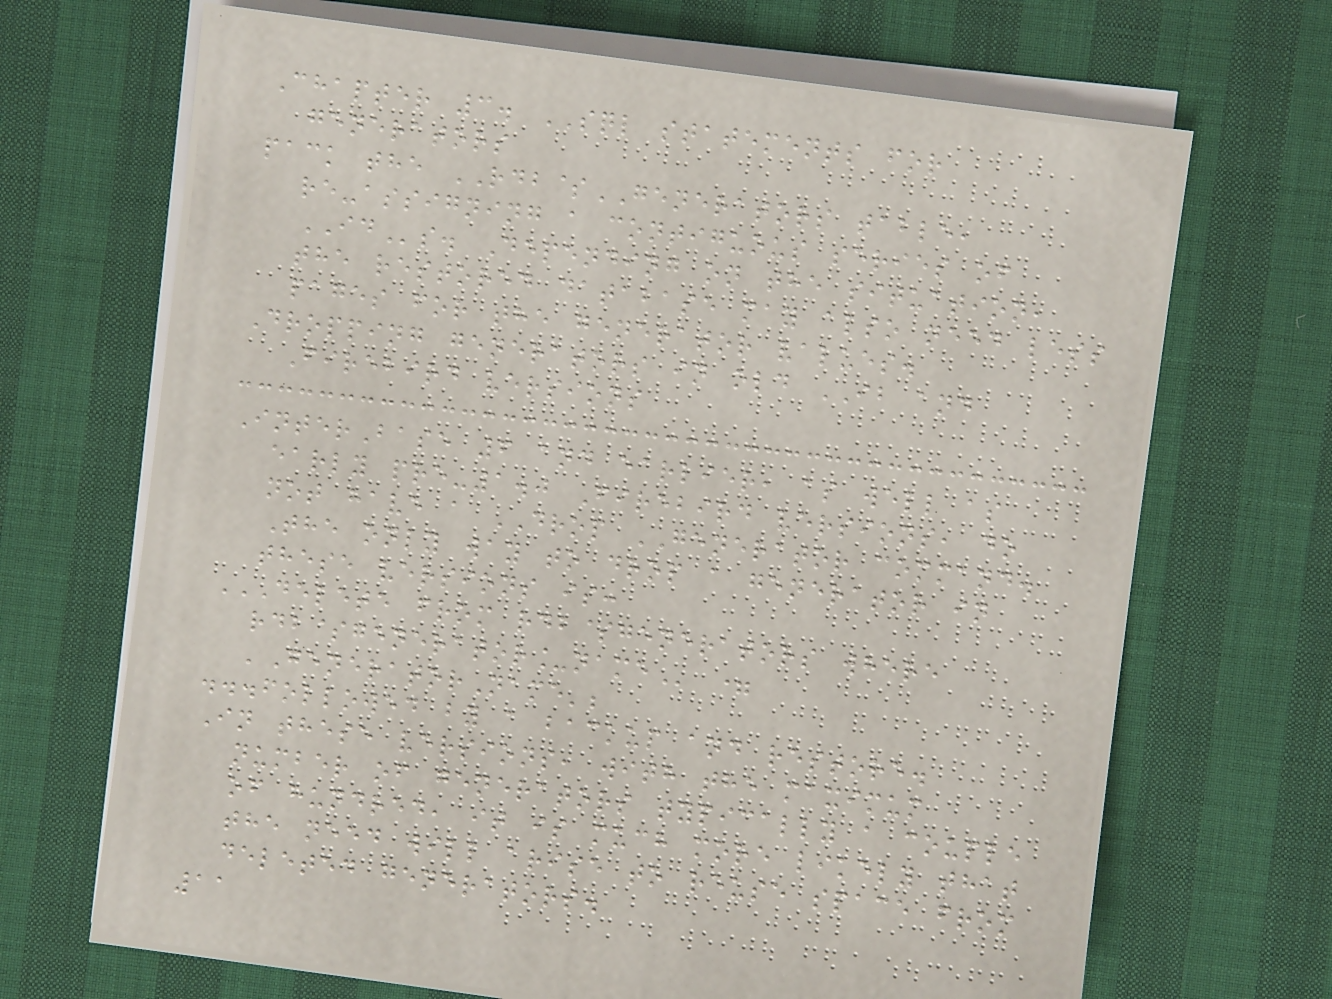Chapter 3. SQL statements for
generators
pack the RDB$GENERATORS table,
re-assigning a contiguous series of
IDs. Depending on the situation,
the restored database may also need less
pages for the generator values.
Dropping generators in old IB and
Firebird versions
InterBase 6 and earlier, as well as
early pre-1.0 Firebird versions, do
not have a DROP GENERATOR command.
The only way to drop a generator in
these versions is:
DELETE FROM RDB$GENERATORS WHERE
RDB$GENERATOR_NAME =
'GeneratorName';
...followed by a backup and restore.
In these versions, with the maximum
number of generators typically a couple
of hundred, it is much more likely that
the need will arise to reuse space from
deleted generators.
11
